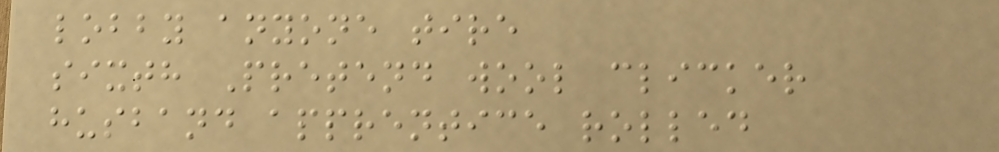lobby anyone tire
sixth Pretend wool clicker
husband apprentice rolled
